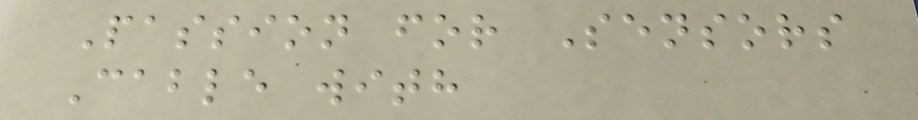Passion for Sensors
Cable with
